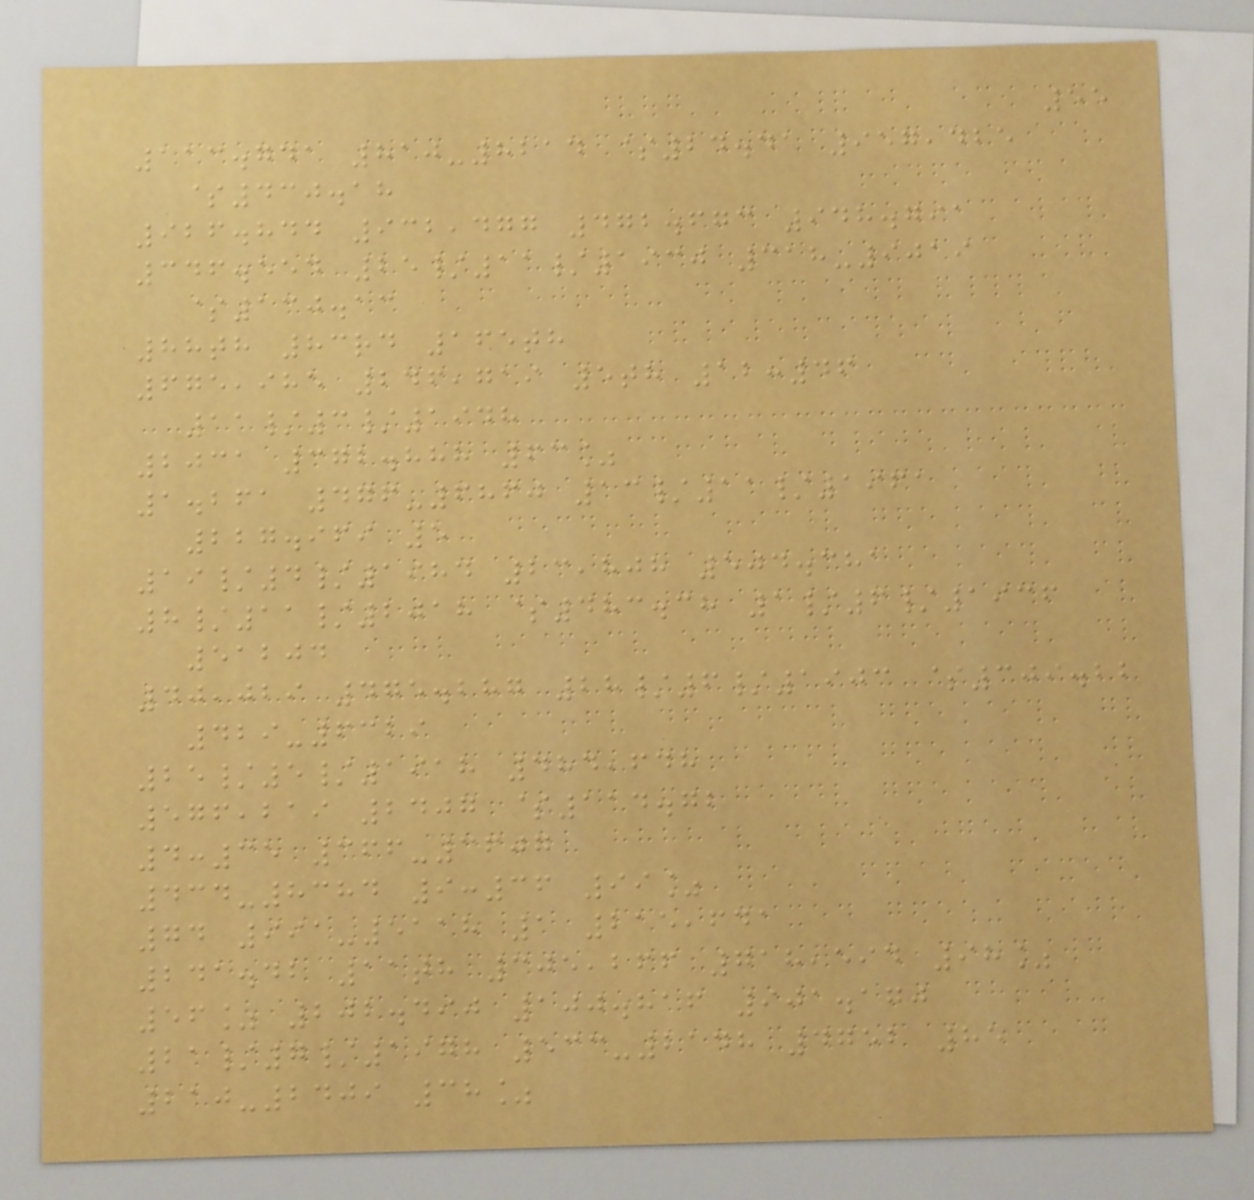55
113.741 810-8214 $24.41 957,425
$430.18
926.844 932,477 472.673 948.791
346.554 25/11/1930 318-9019
$130.13
88th 83rd 165th
675,985 246,719 5th 12:46
11/3/1948
2031 372.888 63%
1.261 476-6860 13/11/1961
227.969 5
19/4/1984 23,808 504.381
8/11/2018 $483.38 1/6/1936
51204
40,029 475.287 28/6/1903 $309.22
429-6329
25/5/1918 484,648
576,219 2407 $114.72
4:35 366-3607
434-8384 9:36 99%
74 991-5118 1 215,641
241.42 11th 305,266 718,594 98%
56% 202.490 100.816 901.170
21/7/1978 533-2148 4752 85
210-2409 38%
